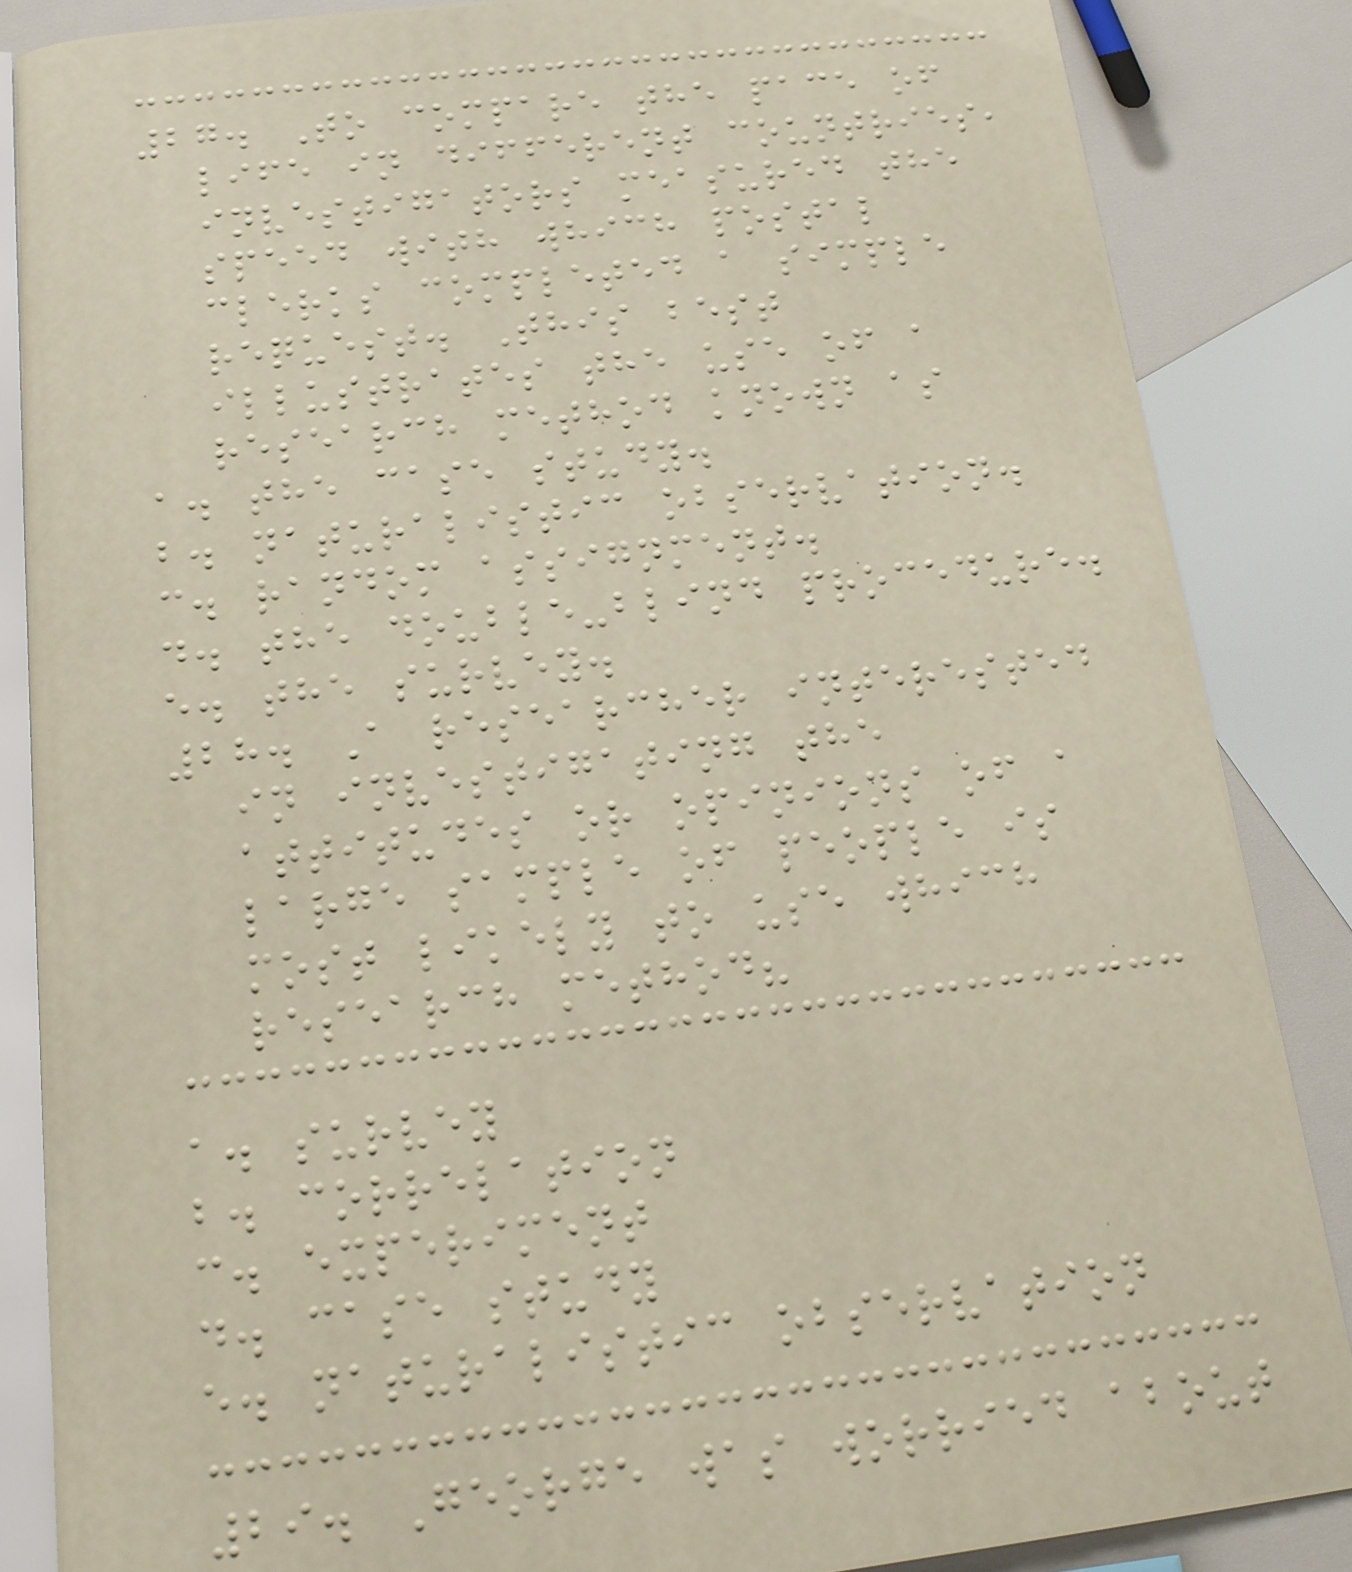27. To compare the pace of
life in different countries,
investigators measured the
speed with which postal
clerks completed a simple
request. This best
illustrates the use of a
research method known as
a. the case study.
b. naturalistic observation.
c. random assignment.
d. the double-blind procedure.
e. the survey.
28. A researcher interested
in investigating the
attitudes or opinions of a
large sample of people is
most likely to use which
research method?
a. survey
b. correlation
c. experiment
d. case study
e. naturalistic observation
29. George was worried about
